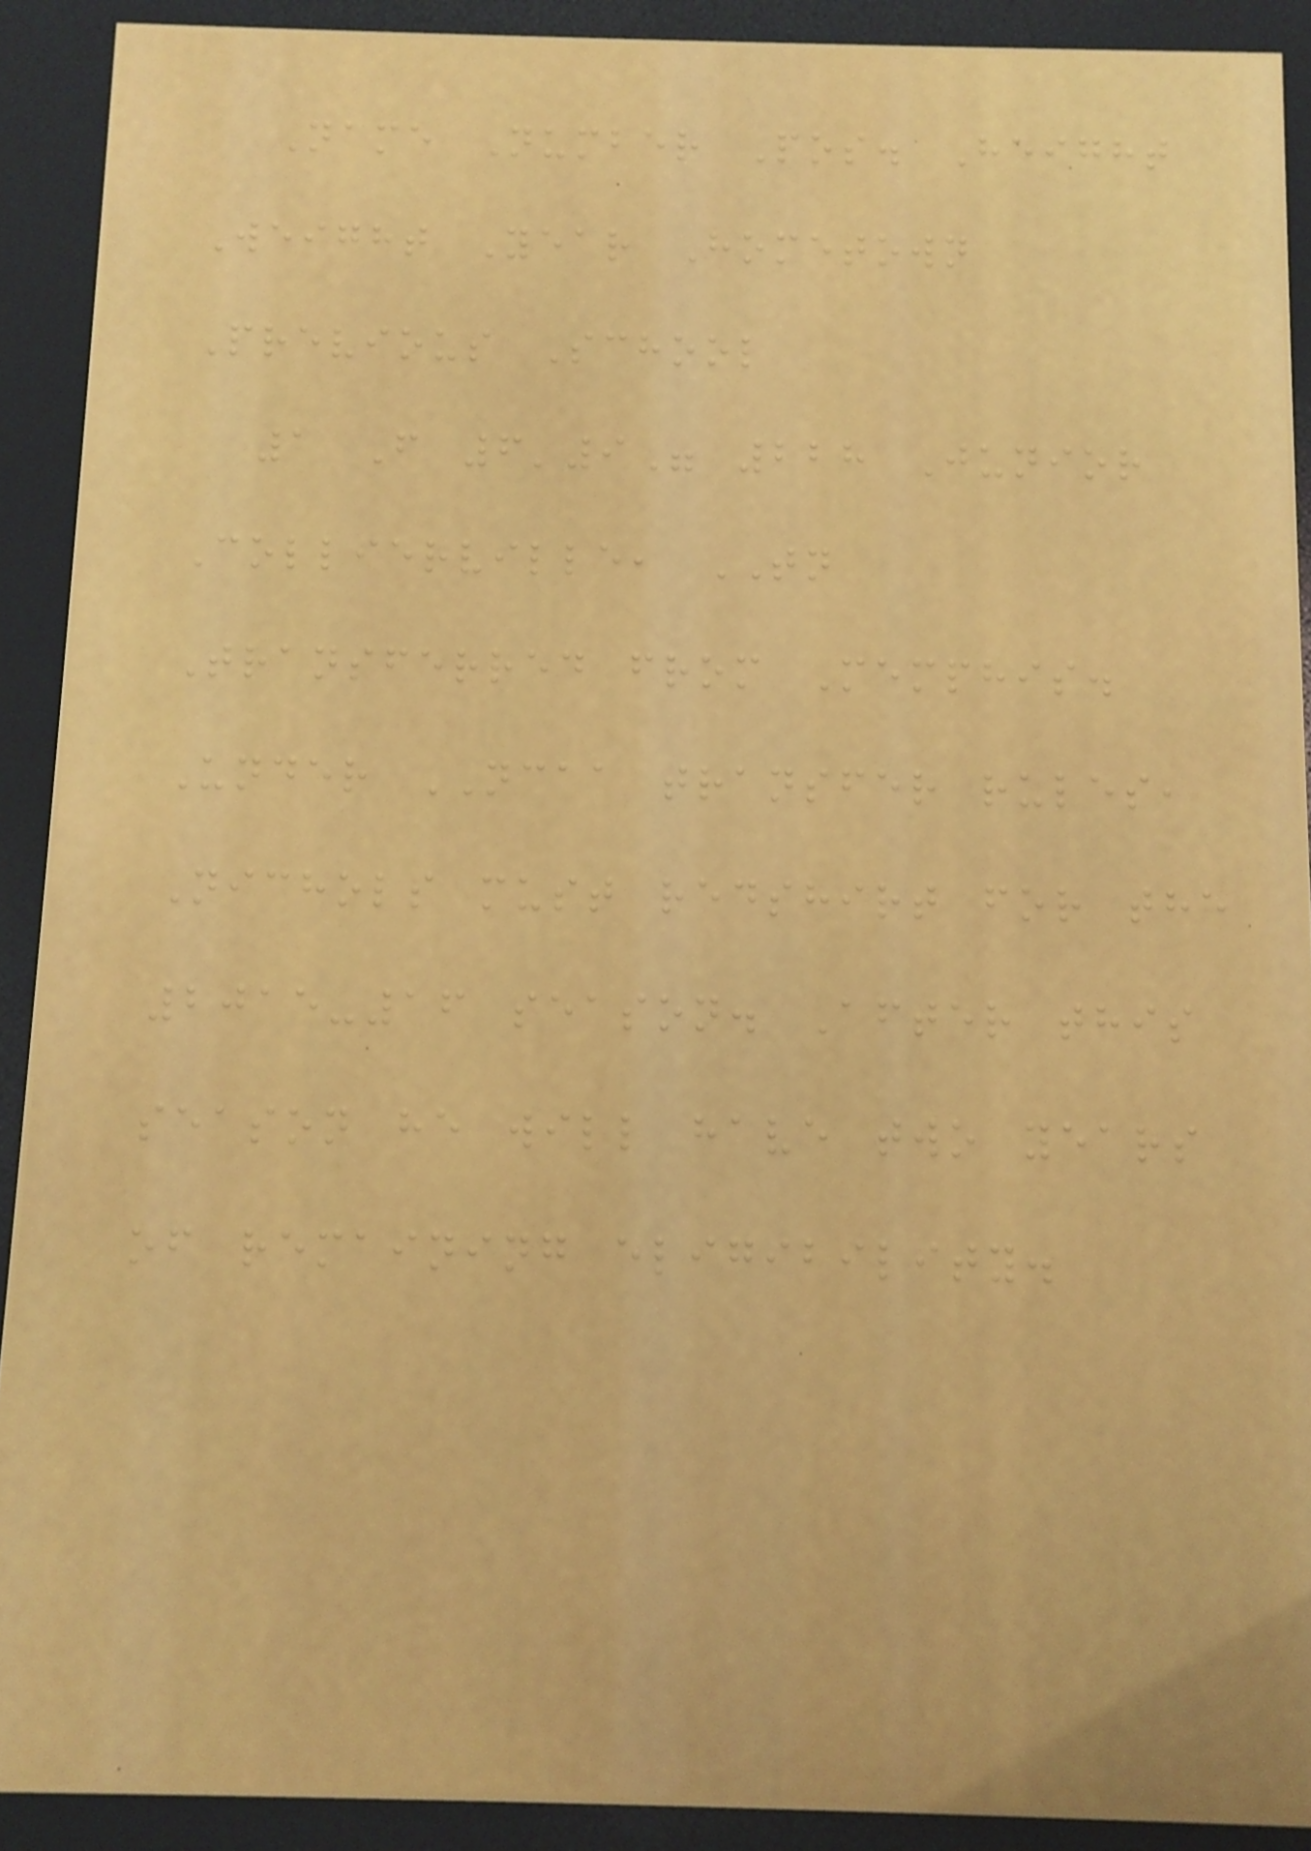Name Number Pos. Height
Weight Year Hometown
Previous School
1 F 6'9" 228 Junior
Collierville, TN
Transferred from Memphis.
Under NCAA transfer rules,
Nichols must redshirt for the
2015-16 season. After this
season he will have two years
of remaining eligibility.
